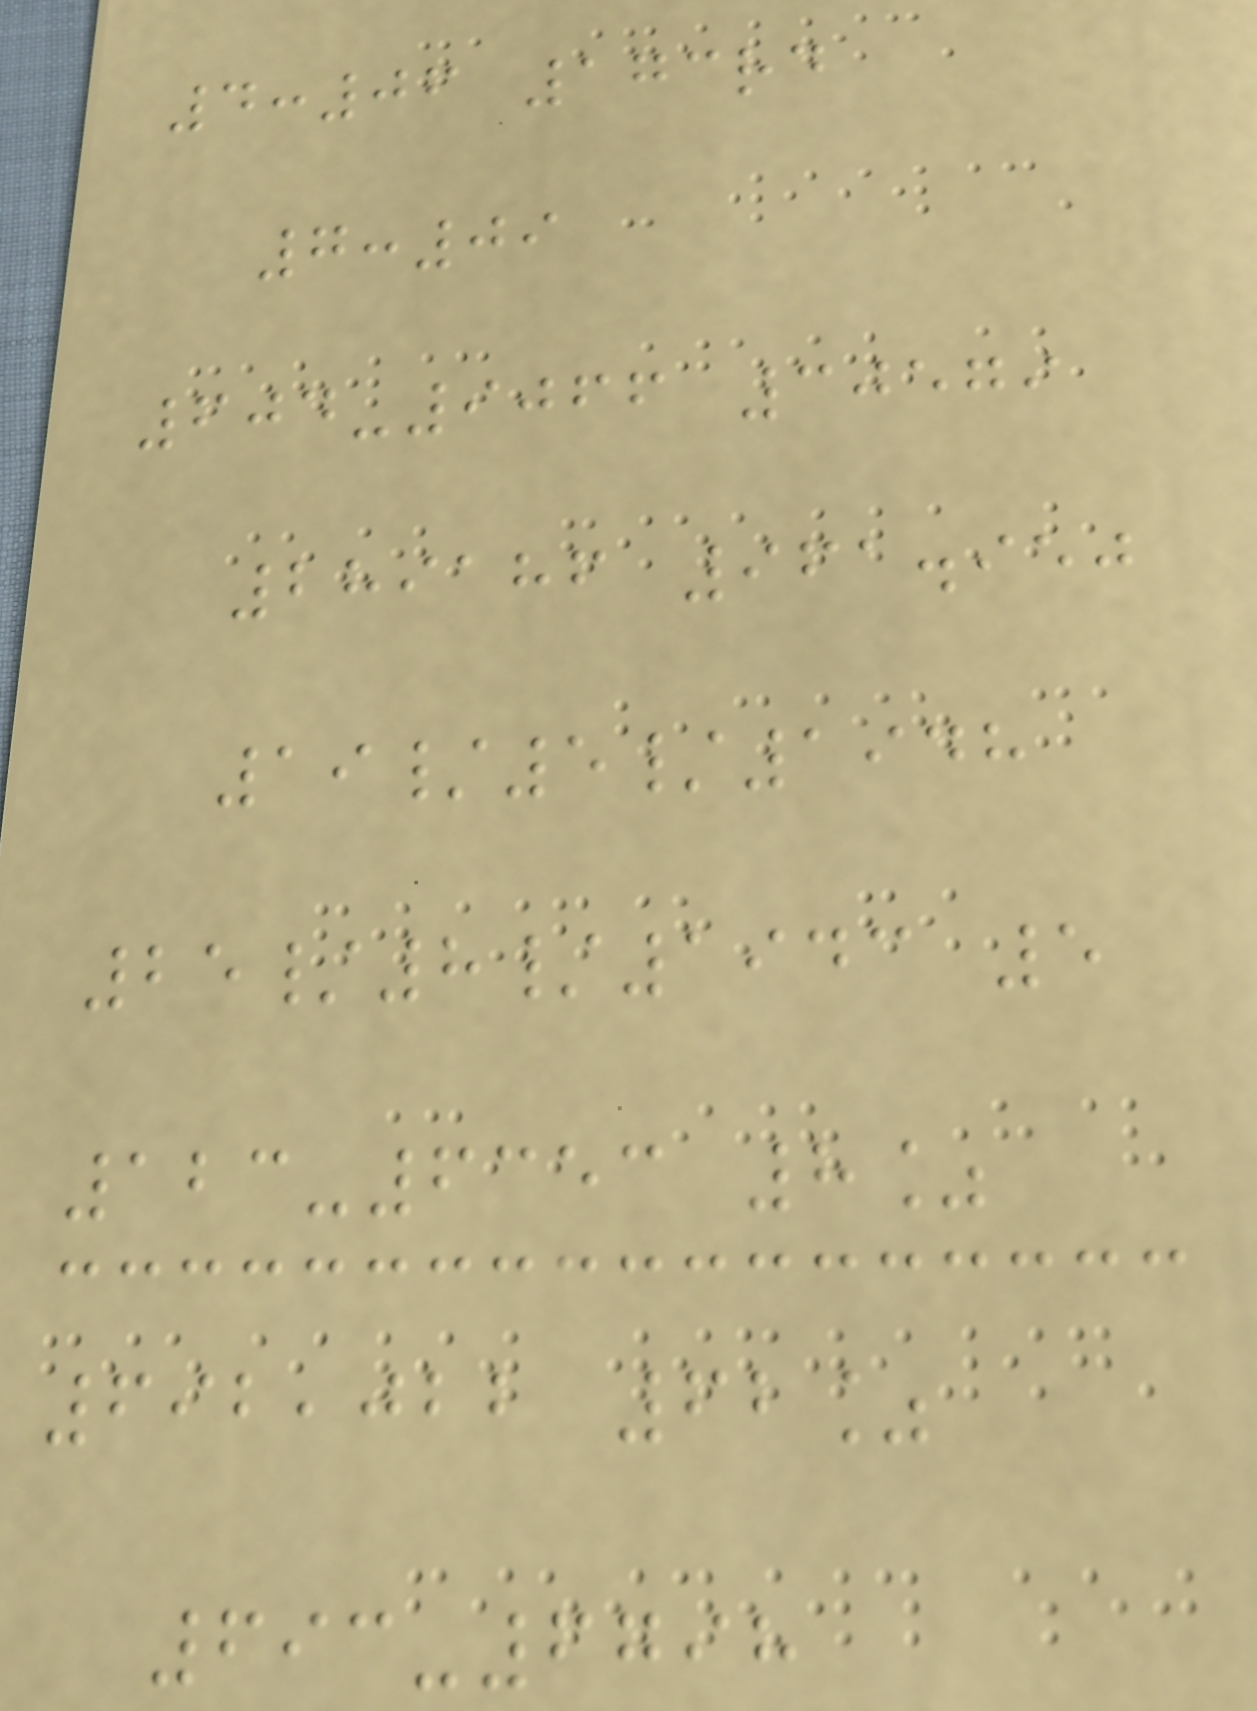4:06 173rd
7:09
604-9066 30579
289186 961.950
19/5/1948
25/8/1943 5
123-6353 8%
692,022 62%
693-6798
